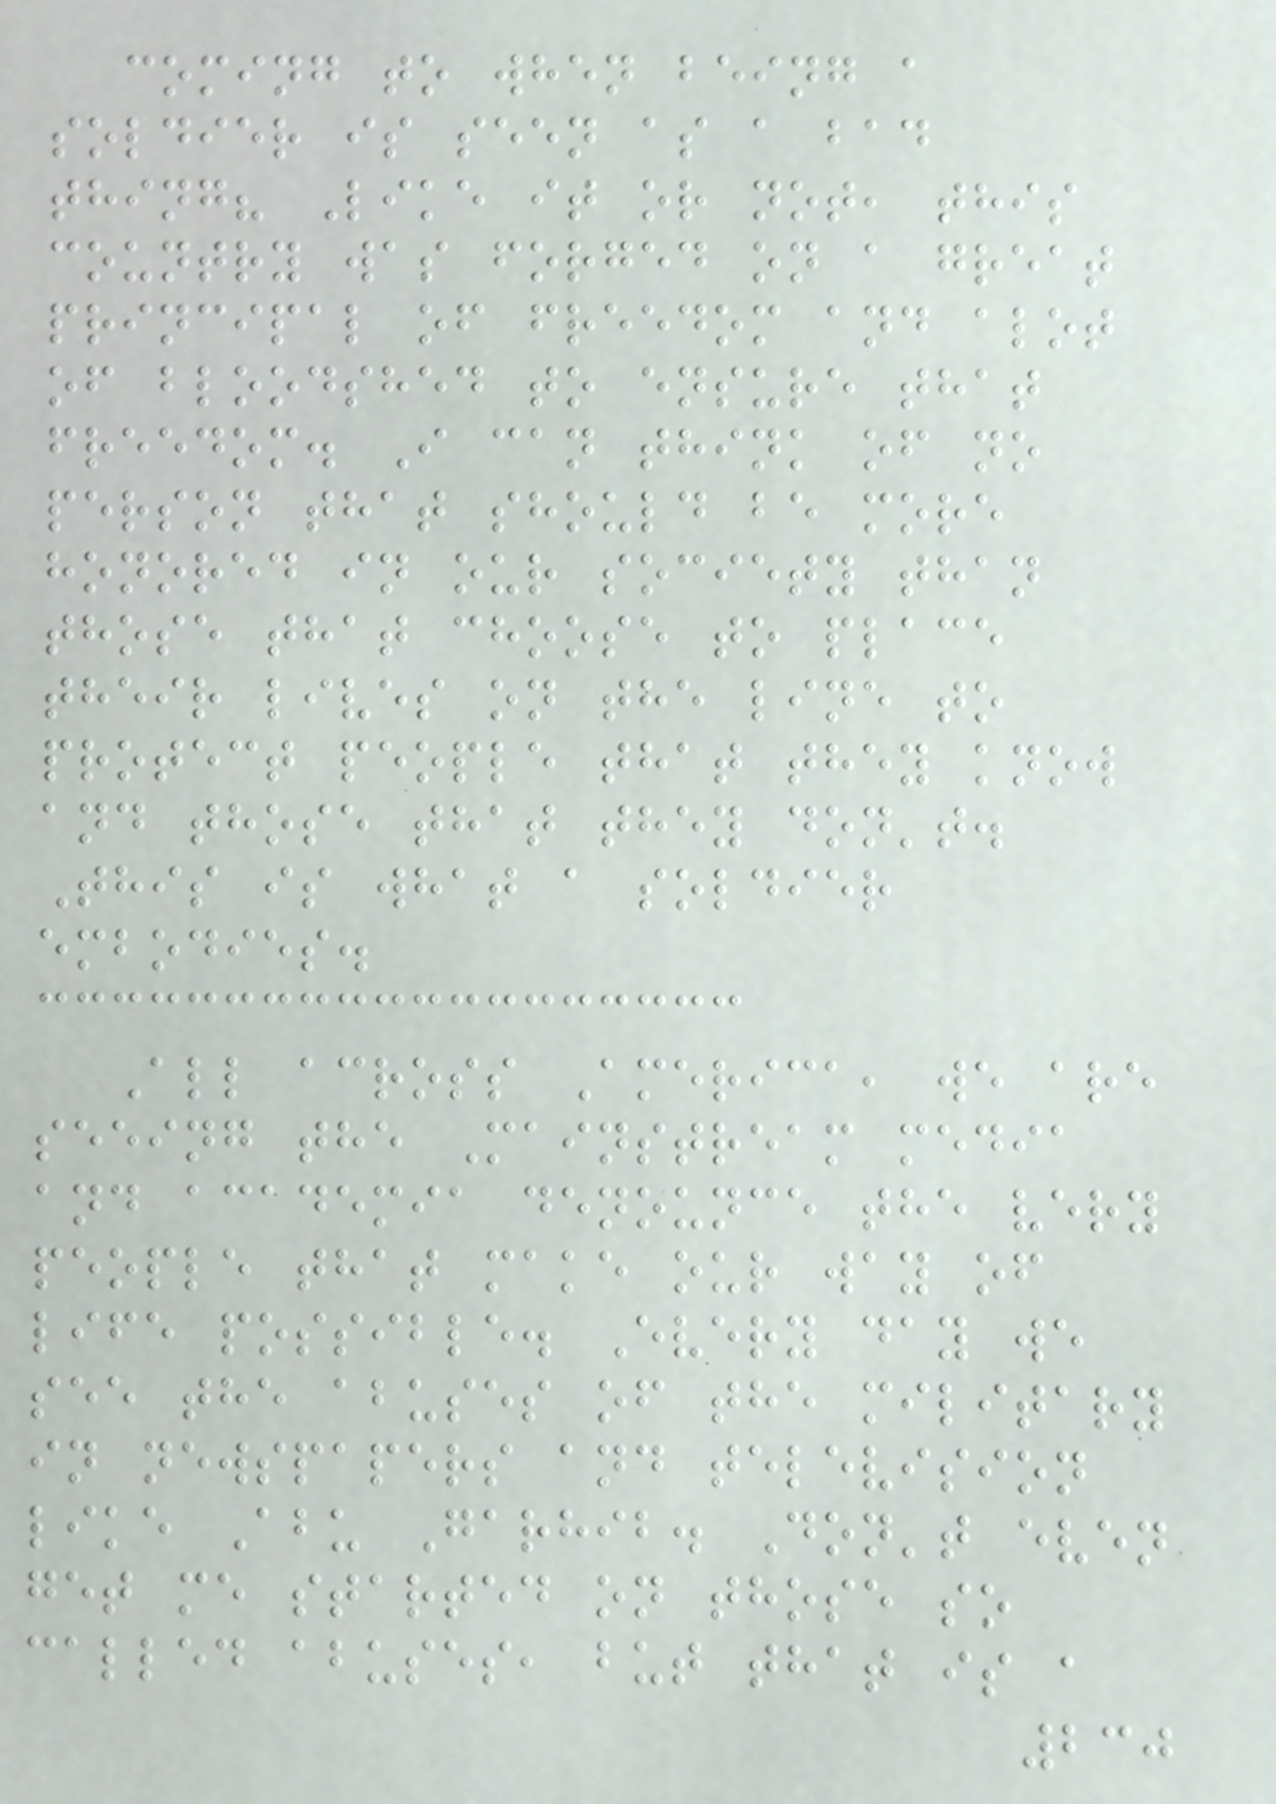coming to when being a
soldier is seen as a bad
thing? Like it or not, this
country was forged on a great
principal of freedom and alot
of bloodshed to ensure that
freedom. I can think of no
person that should be more
honored in our society than
those that choose to place
their lives on the line to
protect people that they know
and those that they don't.
This is what a soldier
embodies.
All across America, we are
seeing the Mainstream media
and academia denounce the very
people that make our way of
life possible. Every day we
see the abuses of the military
in newspapers and television
like Abu Garhib. Don't even
get me started on those so
called abuses, but that is a
230
